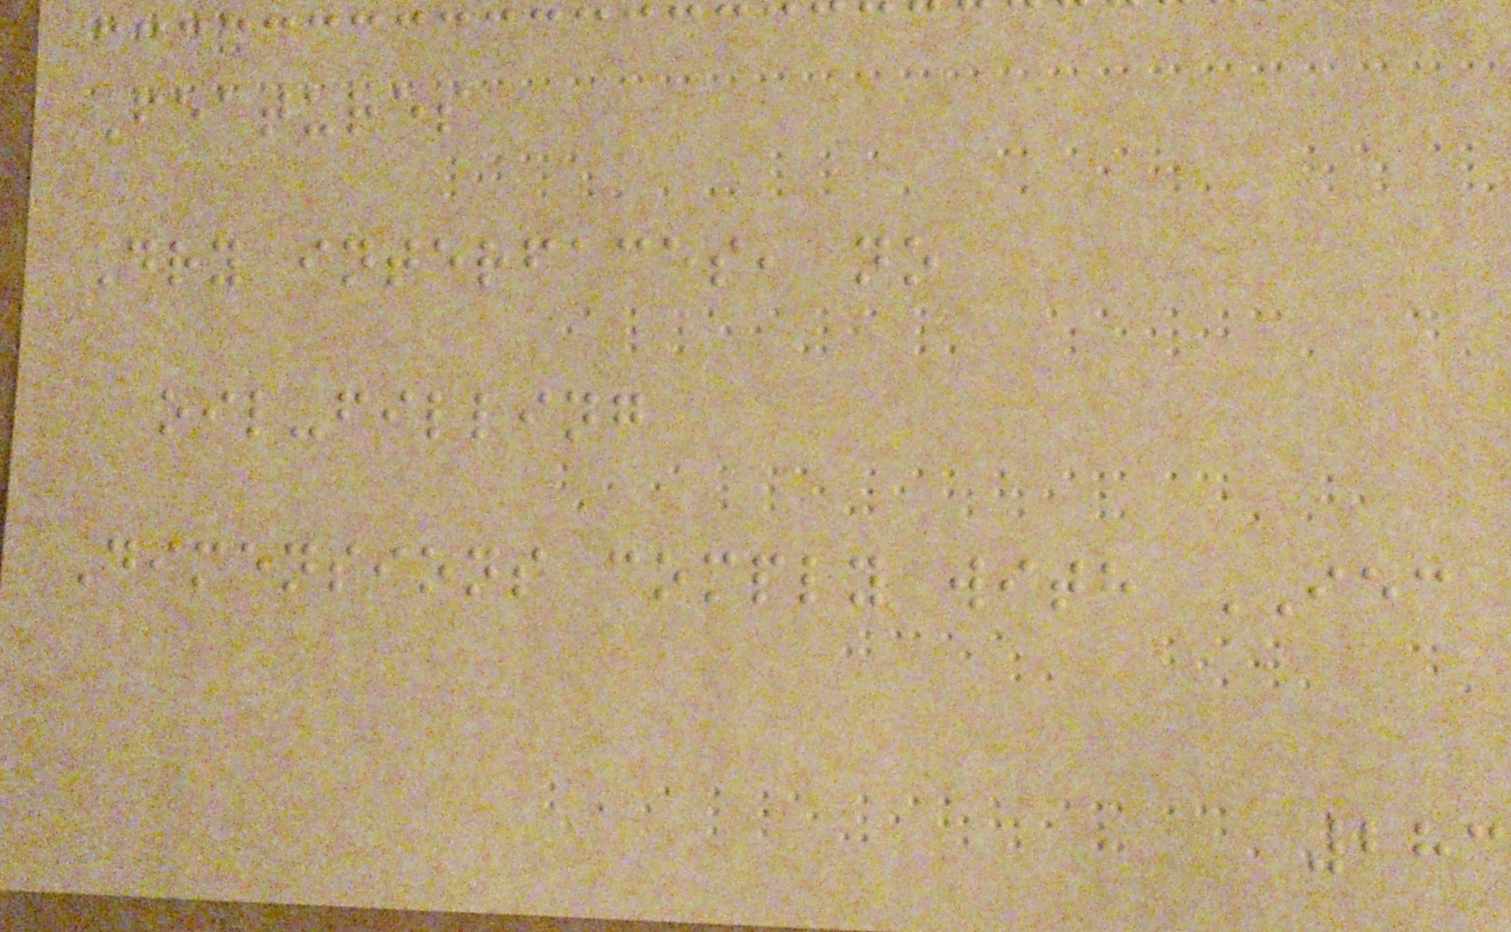Features
Dry interfaces, no
oil-filling
Dimensions comply with IEC
283
